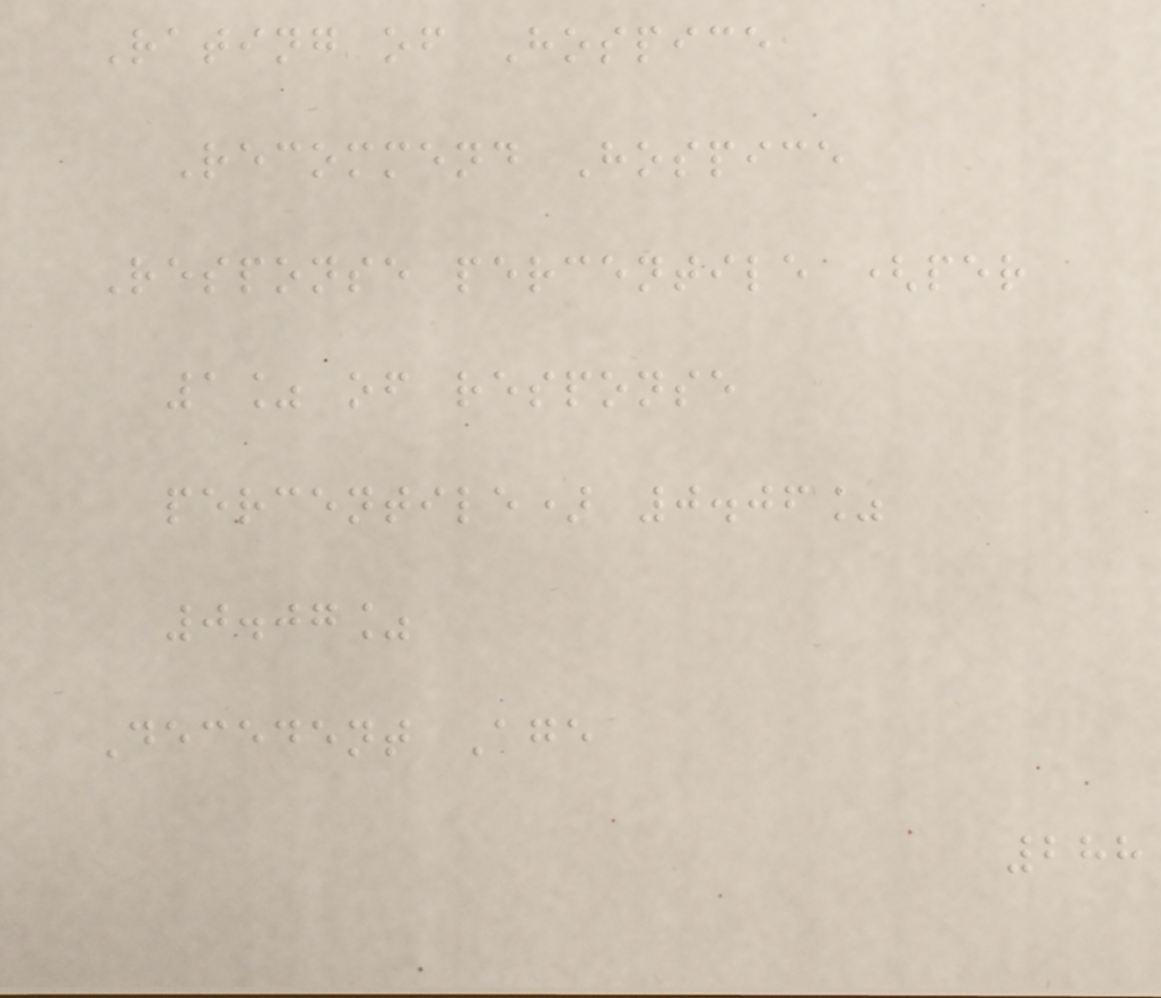Rating of Hospice
Recommend Hospice
Response percentile (per
1% of response
percentile) 0.06%
0.07%
Decedent Age
288
